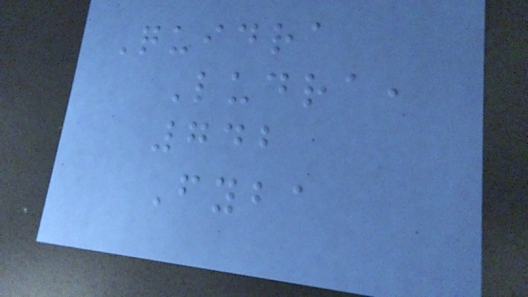Quidra
Ludra,
742
Fyba
